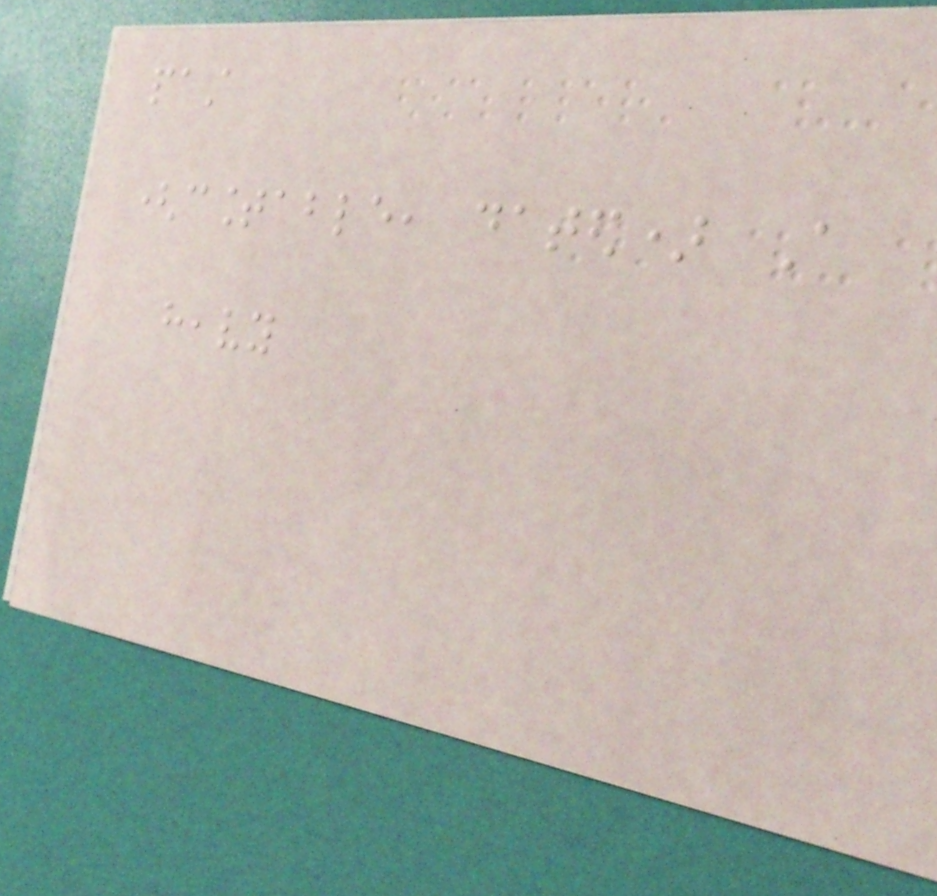past
(countable, dated) A
heavy
